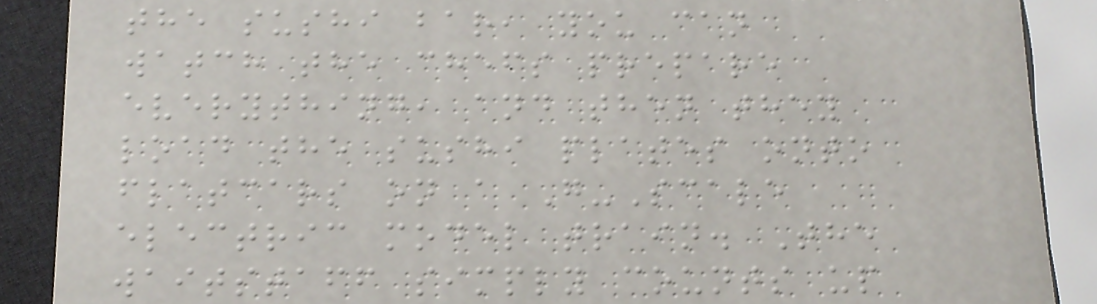the sushi bar, you can
watch the chefs prepare
everything, and then they
load the sushi plates onto
flatcars on a G-Scale
electric model train. The
waitstaff simply counts up
